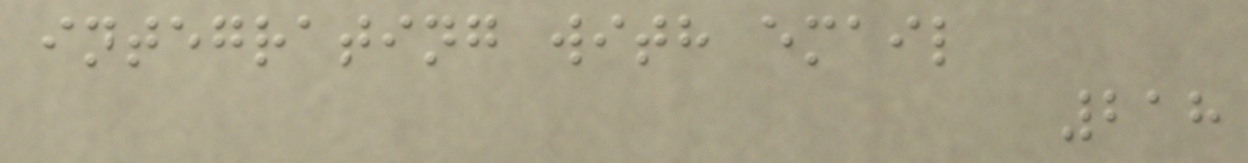integrating with email
218
